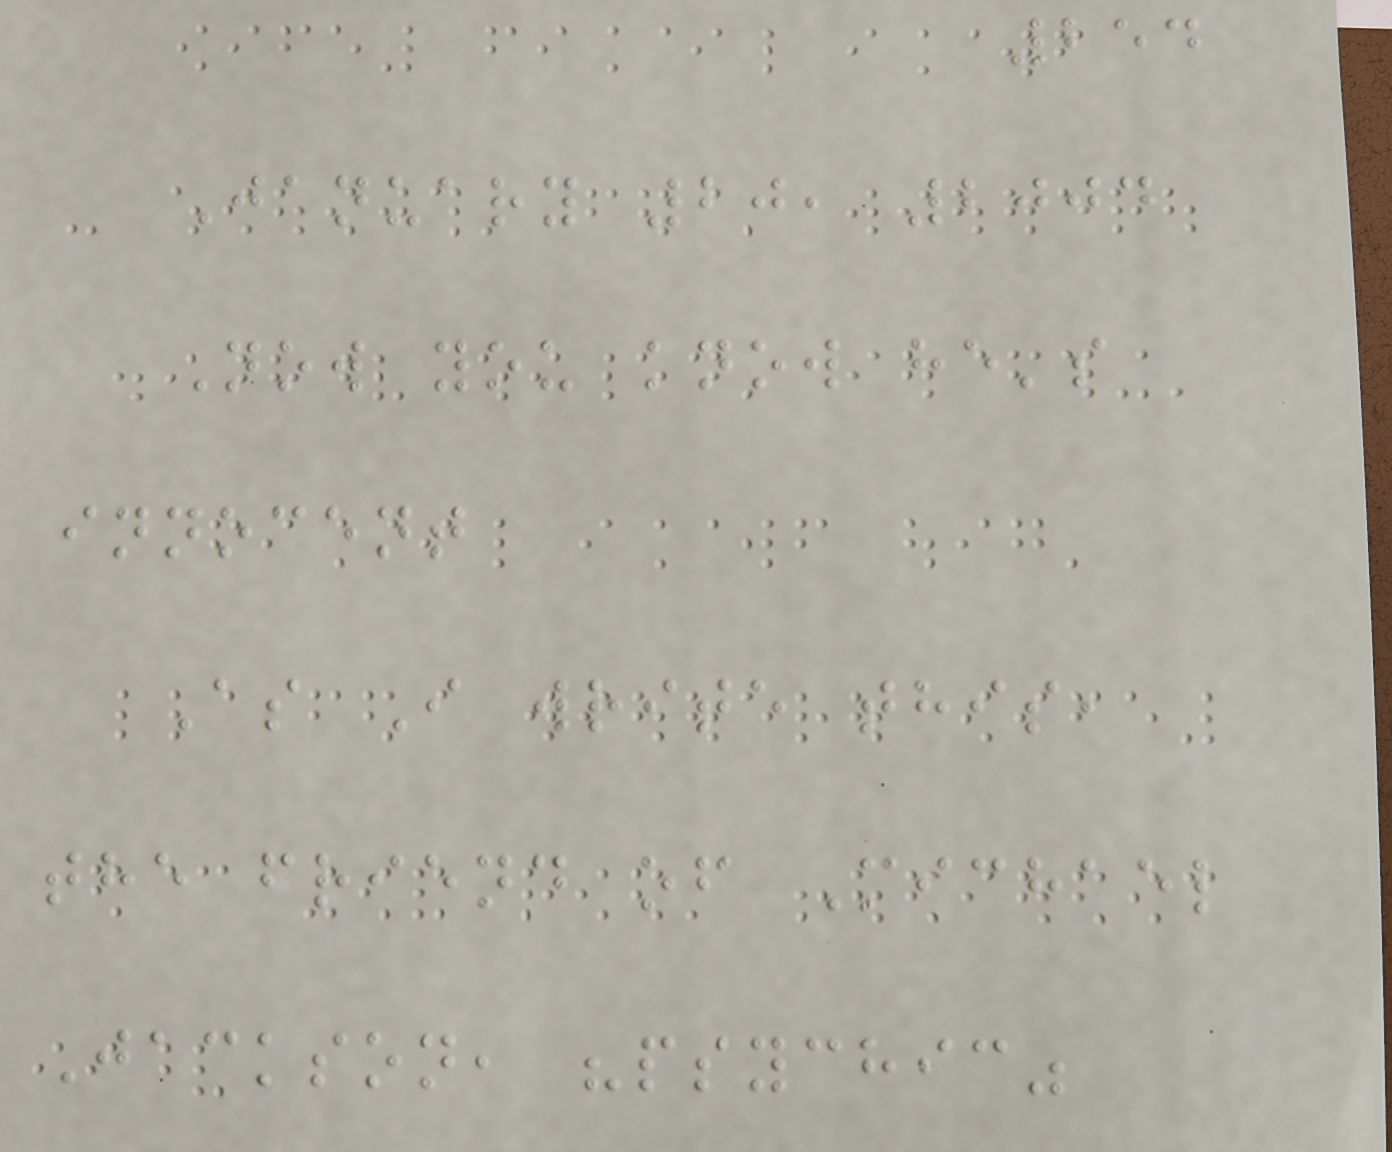254
January 20, 2004
Now you know he's
innocent
As I write this,
the friend of Michael
Jackson, "psychic"
